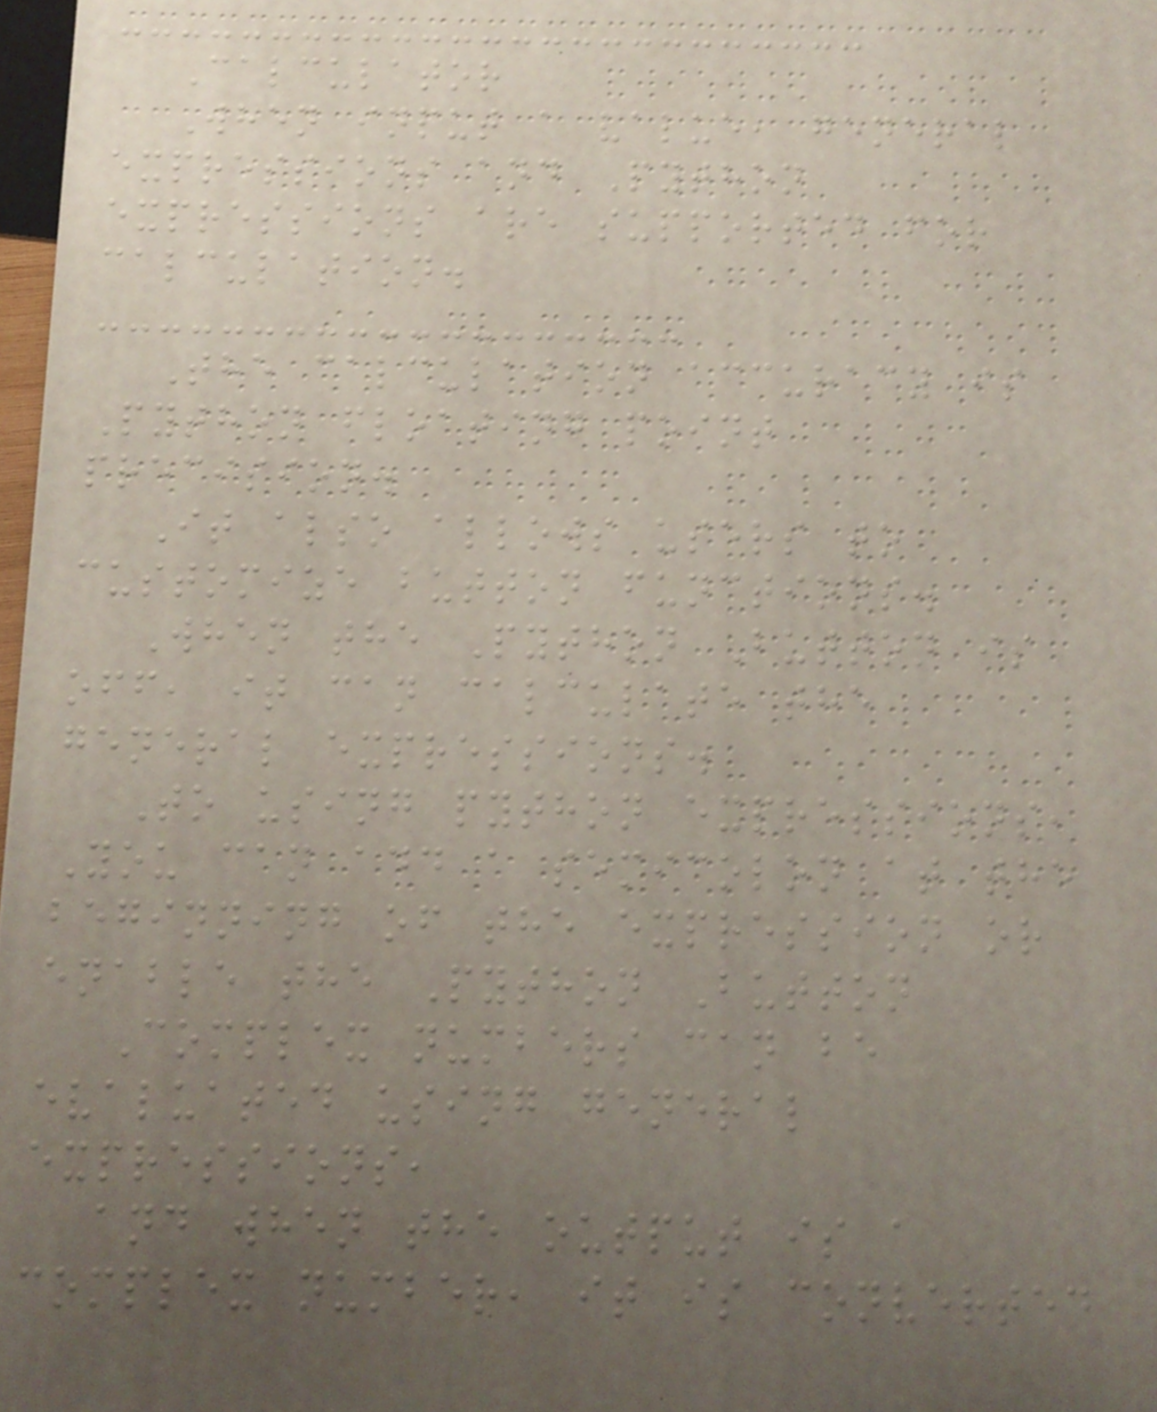Calculator
When input a value, general
expressions and Python
expressions are supported for
calculation.
The calculation accuracy is
Python floating point
precision.
It also allows users to
customize button functions.
When the Python Button is
off, it can calculate the
general expressions.
To using python expressions,
You can add a semicolon at the
beginning of the expression or
enable the Python Button
Complex numbers can be
evaluated using general
expressions,
and when the output is a
complex number, it is converted
